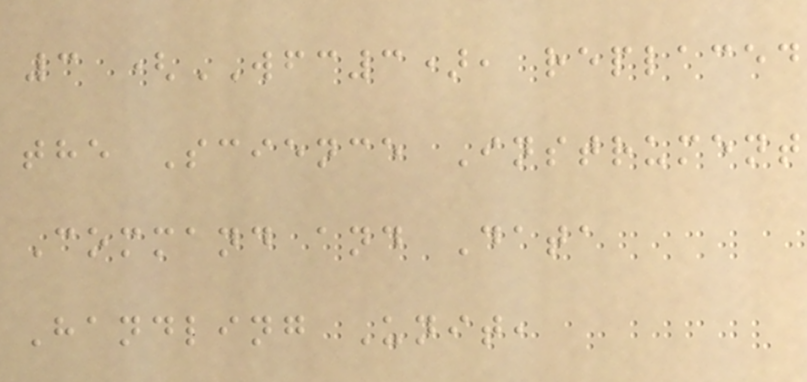3 (WFC3), replaced
the Science Instrument
Command and Data
Handling Unit,
